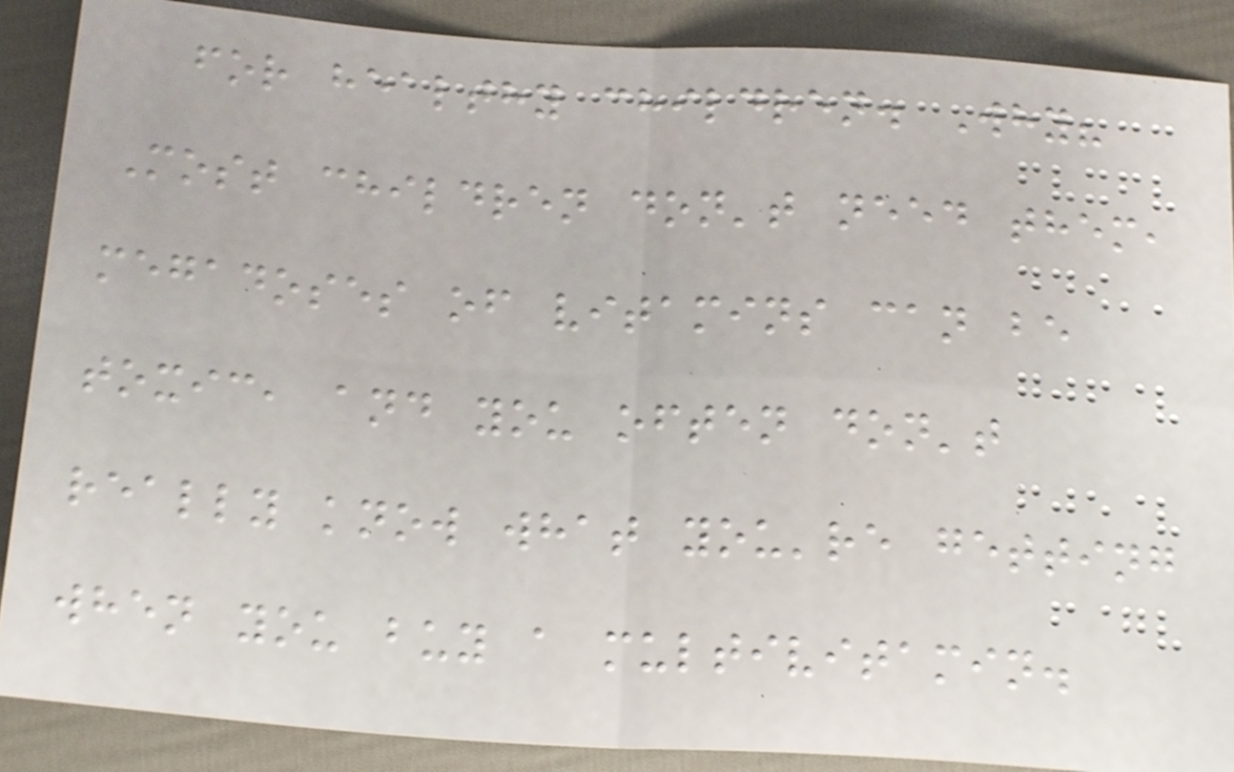for healthy children. Why?
Most children don't need them,
megadoses of vitamins can be
toxic, and you often don't
really know what you're getting
when you buy a multivitamin.
